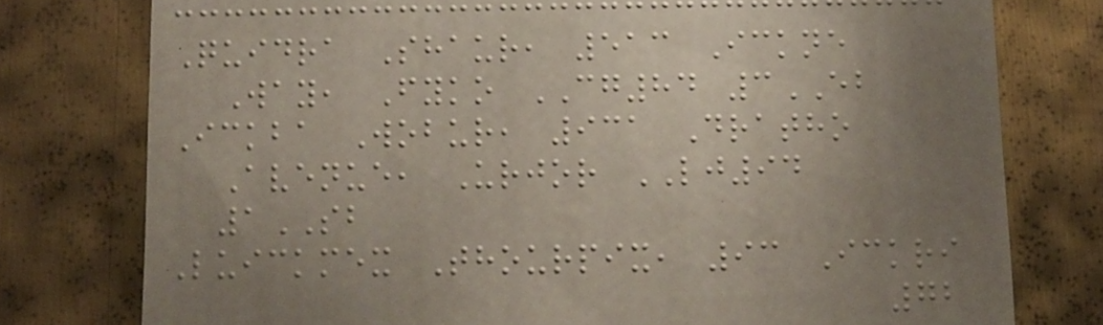Quidra Shaur, 513 Ickne
Way, Fyko CG84 3EB
Ickba Wobur, 931 Dratho
Avenue, Urjor LJ94
1SB
Luickmex Thourpix, 93 Ickri
72
